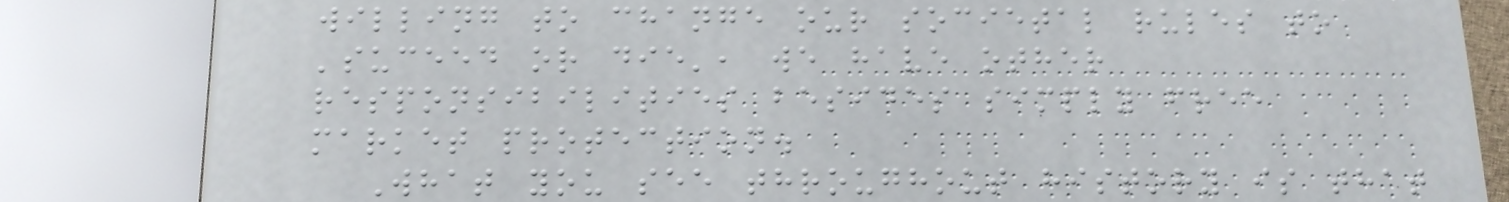willing to change our societal rules to
'suceed or die', we have other
responsibilities besides simply free
market protection.
What you see throughout history is that
